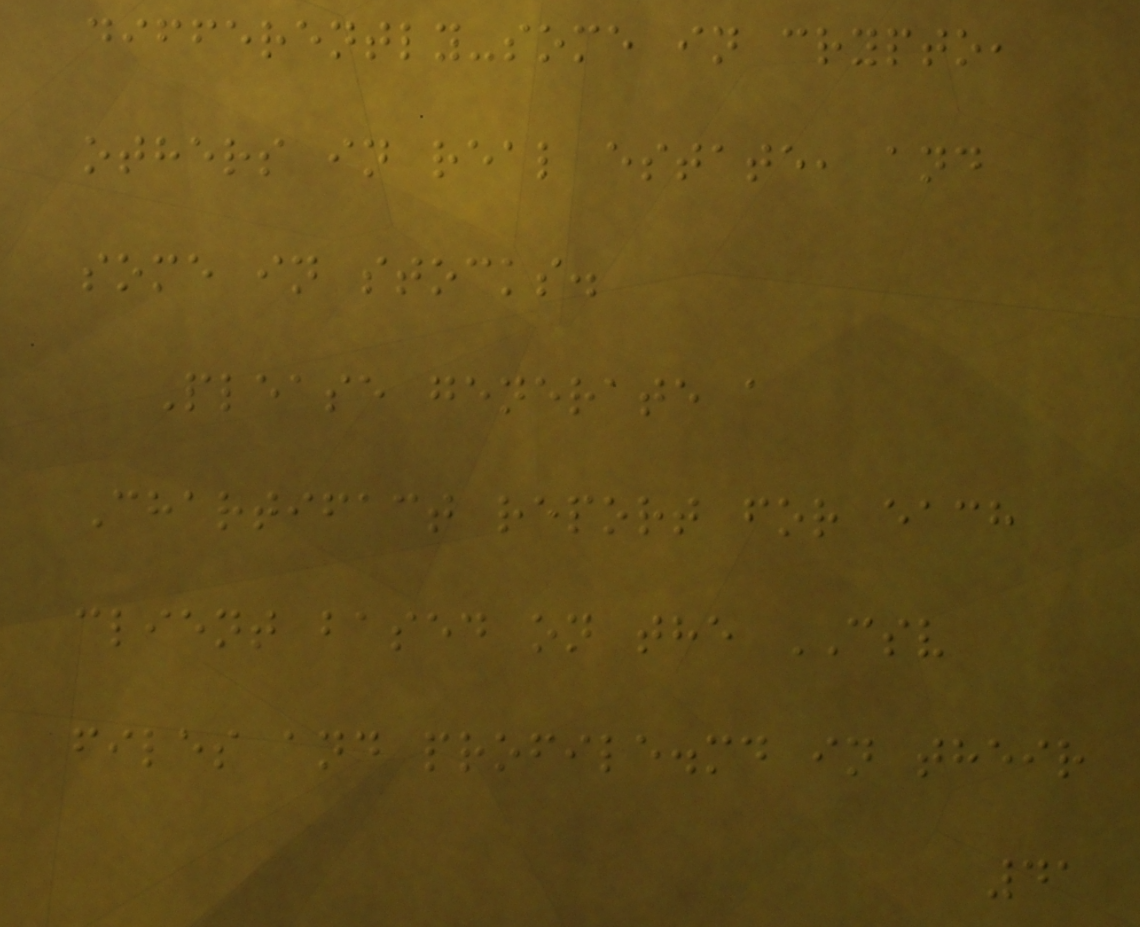differently-some in crypto,
others in real estate, and
some in stocks.
Please generate a
Chartifact report for each
client based on the CSV
files and profile.md in their
41
